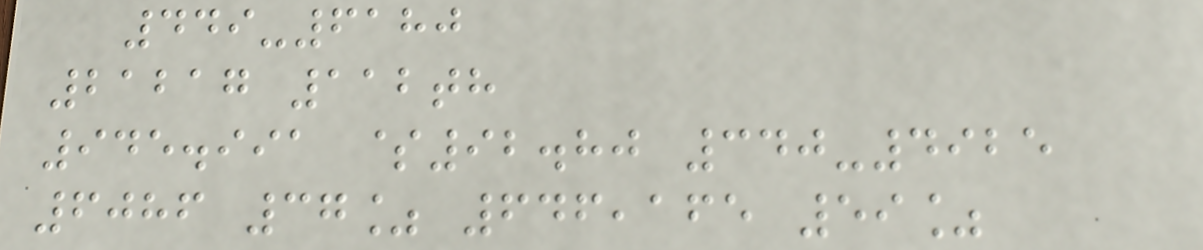449-6180
21217 112th
945.991 $92.80 340-4925
6086 37% 646,165 59%
